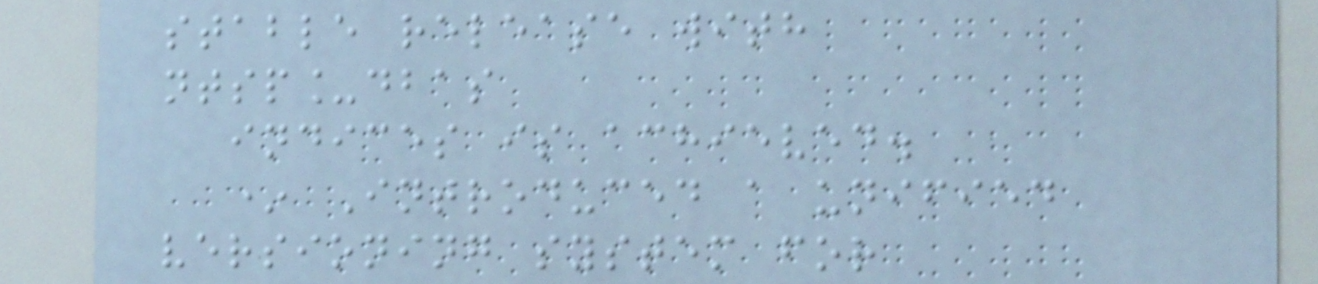stable release with
ntsp_dbas
indices is achieved.
* Introduced a unified
versioning system for
